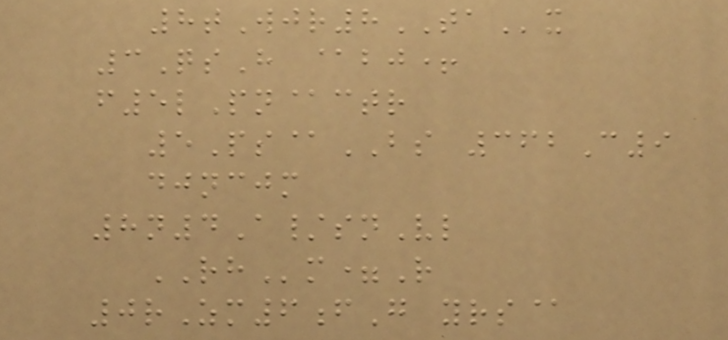8tWjr8TAx
3QsH @bj+
f5lPn@ctr
5Ps@BS 362C9
djncjm
8n4A/snVl
RHm=R
0rZm6fG yrs@
